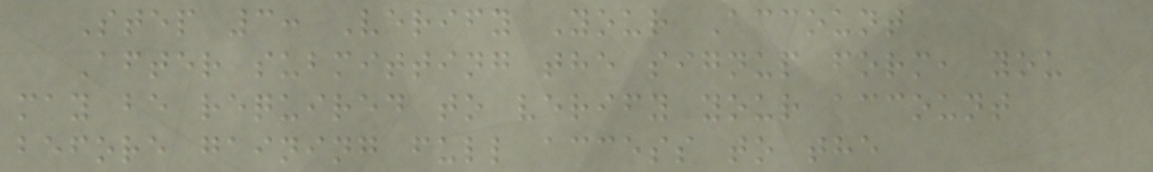Step 3: Verify Your Account
After submitting the signup form, you
may be required to verify your account
before gaining full access to the
